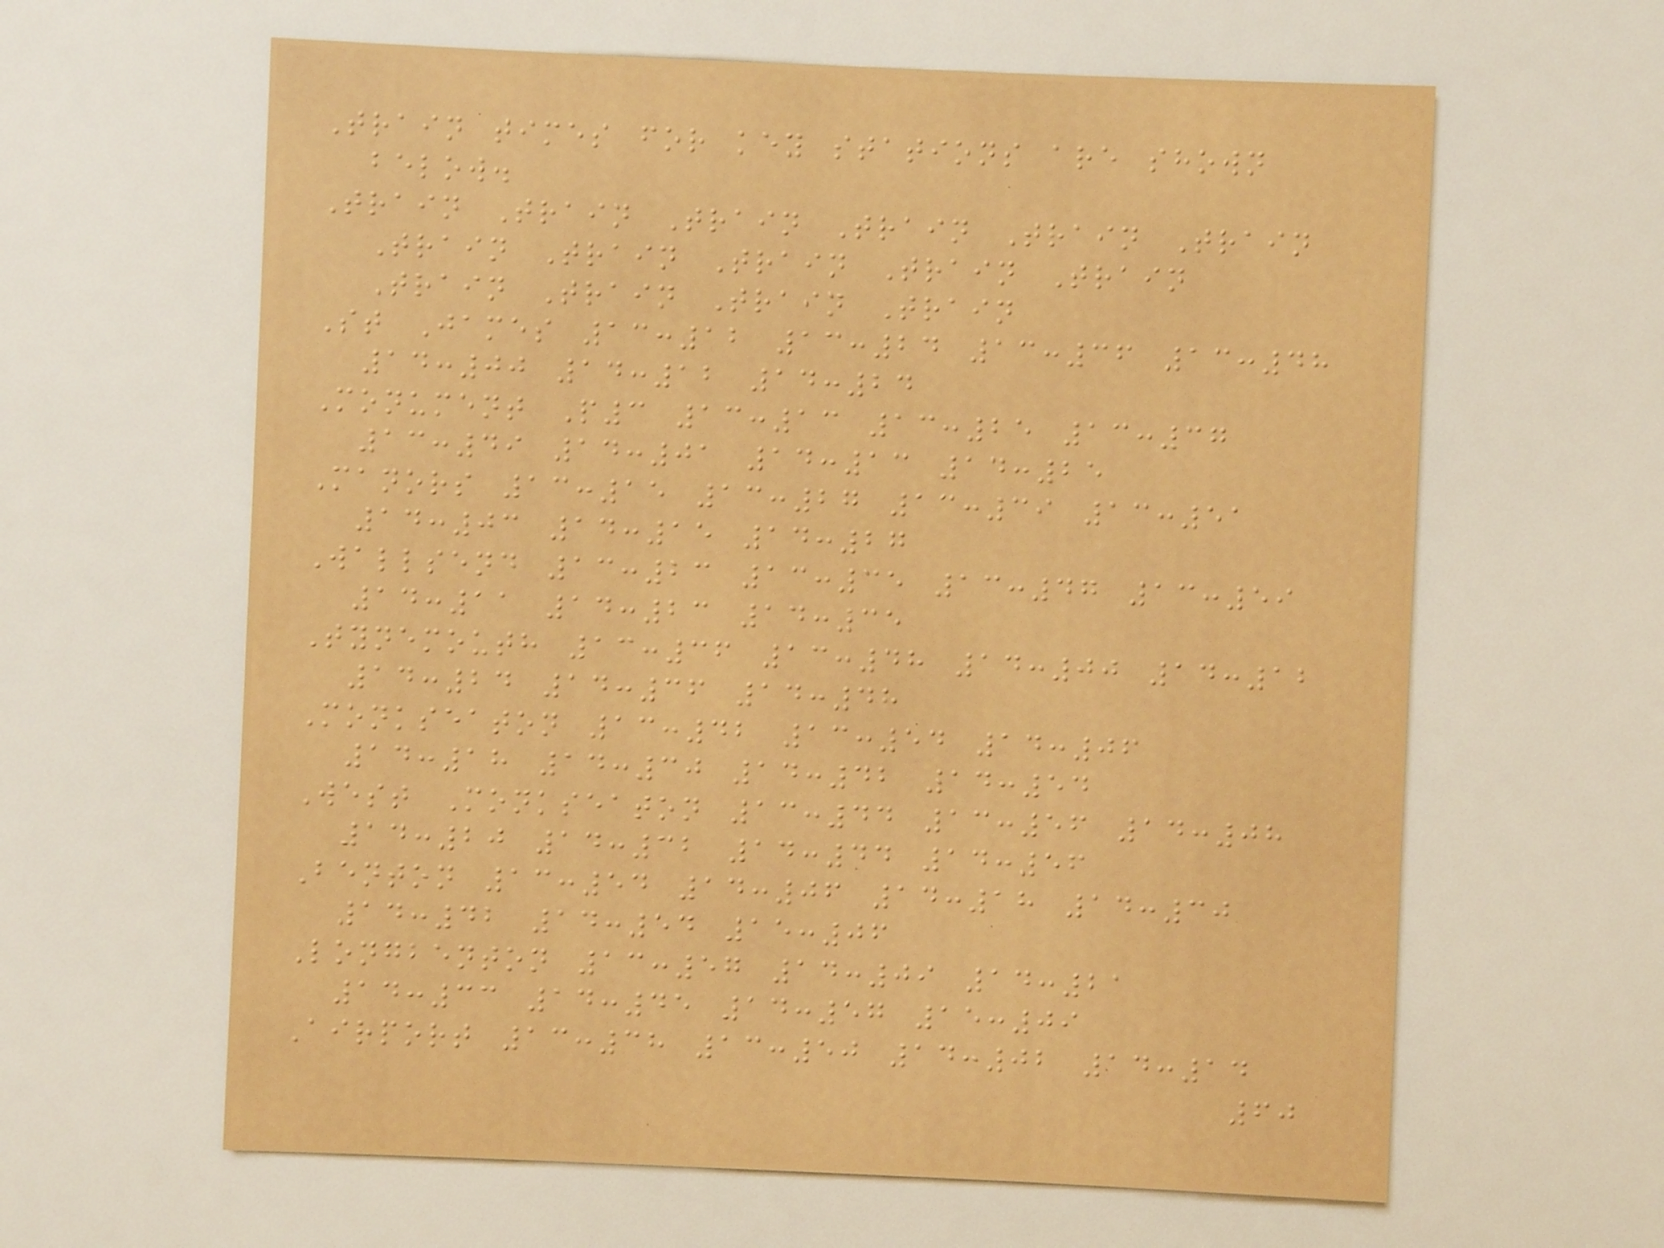Train times for key stations are shown
below.
Train Train Train Train Train Train
Train Train Train Train Train
Train Train Train Train
St James 13:12 13:24 13:36 13:48
14:00 14:12 14:24
Monument P3 13:13 13:25 13:37
13:49 14:01 14:13 14:25
Manors 13:15 13:27 13:39 13:51
14:03 14:15 14:27
Wallsend 13:23 13:35 13:47 13:59
14:11 14:23 14:35
Tynemouth 13:36 13:48 14:00 14:12
14:24 14:36 14:48
Monkseaton 13:42 13:54 14:06
14:18 14:30 14:42 14:54
West Monkseaton 13:44 13:56 14:08
14:20 14:32 14:44 14:56
Benton 13:54 14:06 14:18 14:30
14:42 14:54 15:06
Longbenton 13:57 14:09 14:21
14:33 14:45 14:57 15:09
Airport 13:38 13:50 14:02 14:14
60
